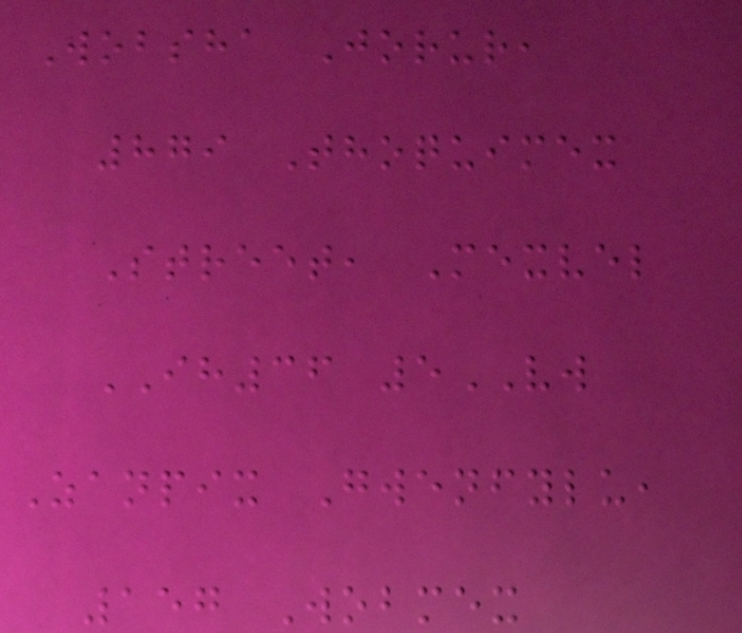Wobsha Jorur,
879 Thoquimex
Street, Mexvel
IH36 5VW
Zanpix Gwenfylu,
157 Wobmex
